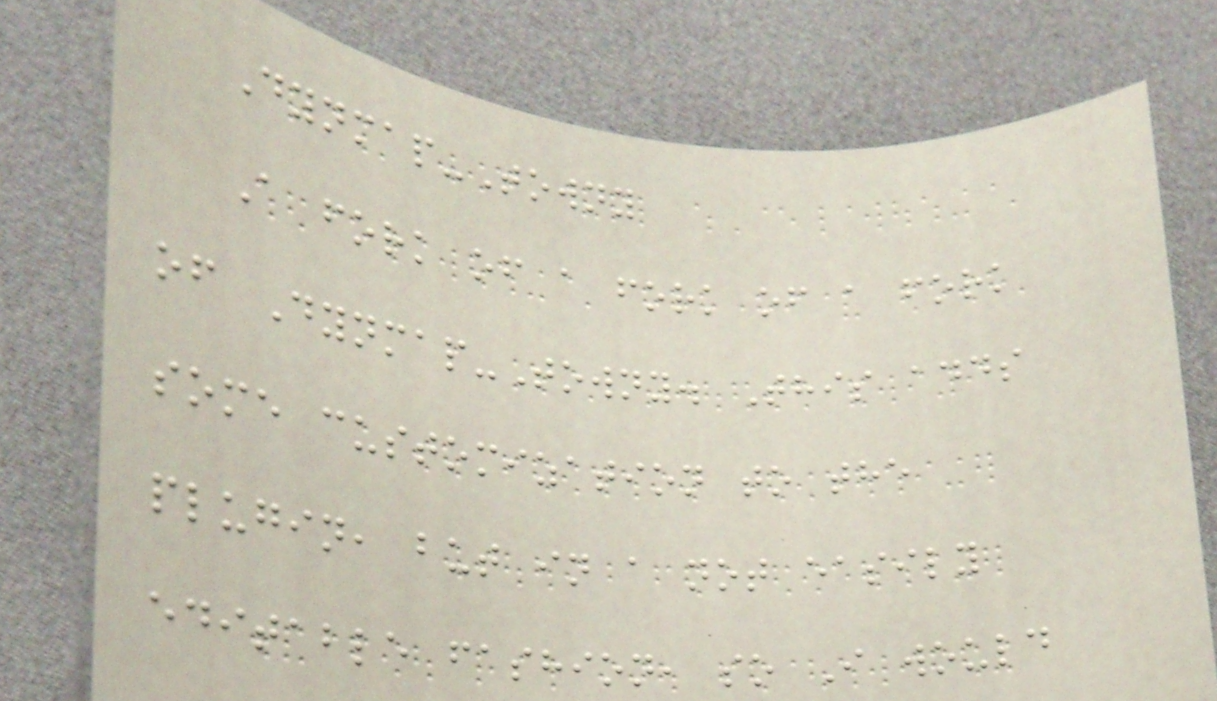Dynmap-Towny
A fork of a fork of a fork
of Dynmap-Towny. This adds
some customization to the
plugin, but in a not easily
editable fashion, so I would
